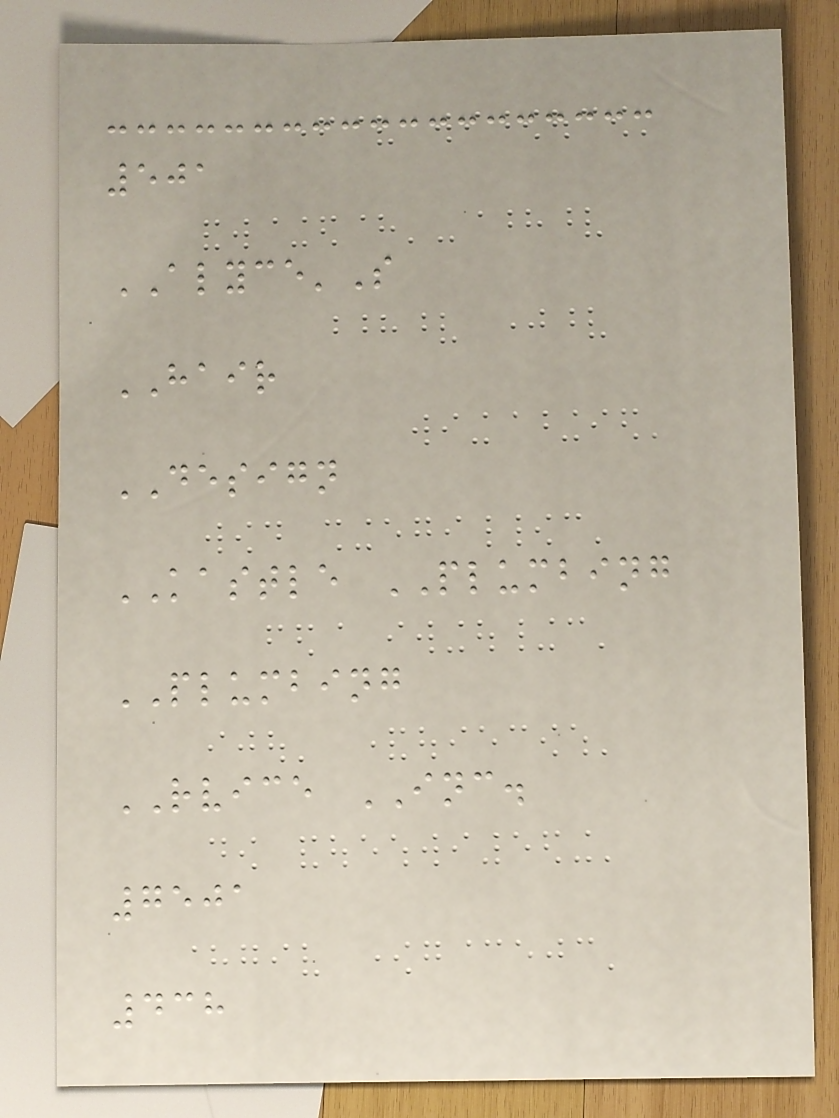501
ALYCE'S
HAIR
DESIGN
KASTLE PLUMBING
PLUMBING
RVICE INC.
7501
438
